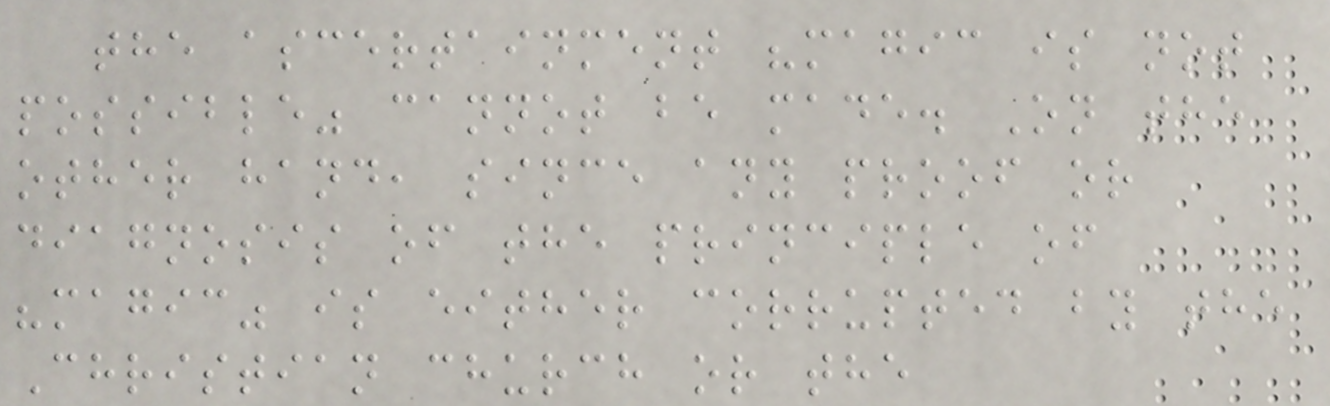the ascertainment "magic is not
possible" cannot be made. On the
other hand, since any proof or
diagnosis of the principle of
"magic" is either corrupted by the
Christian church or the
